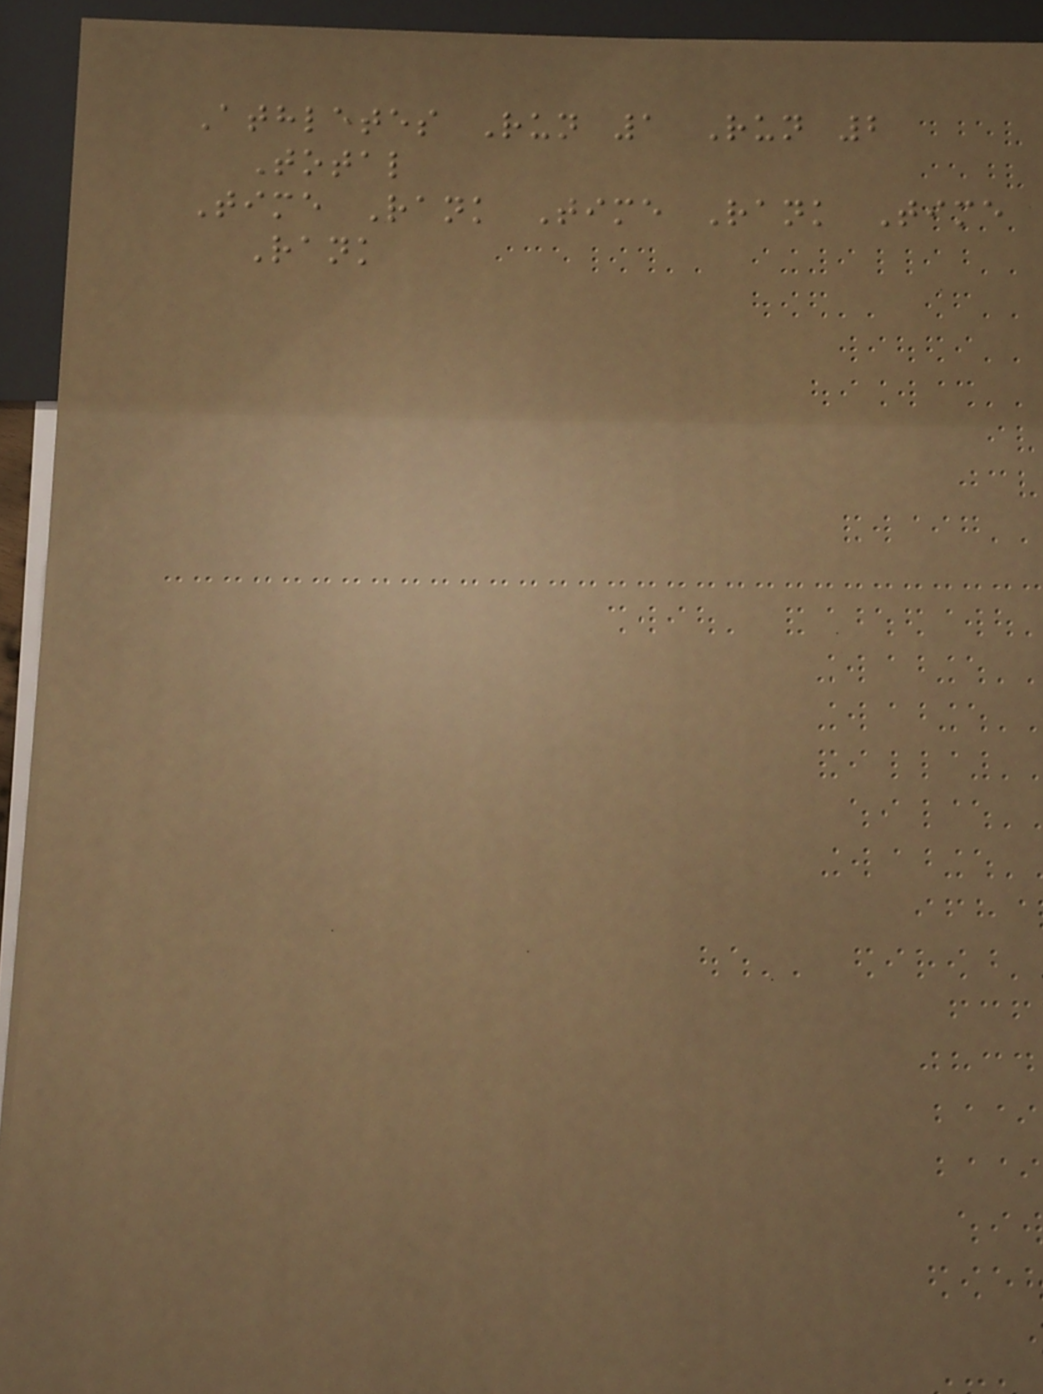Athletes Run 1 Run 2
Total
Time Rank Time Rank Time
Rank
